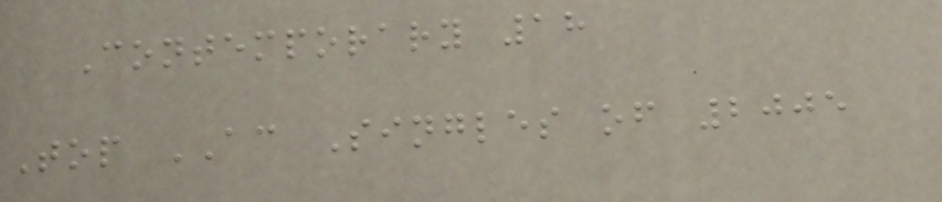Contemporary 18
Top AC Singles of 2005
